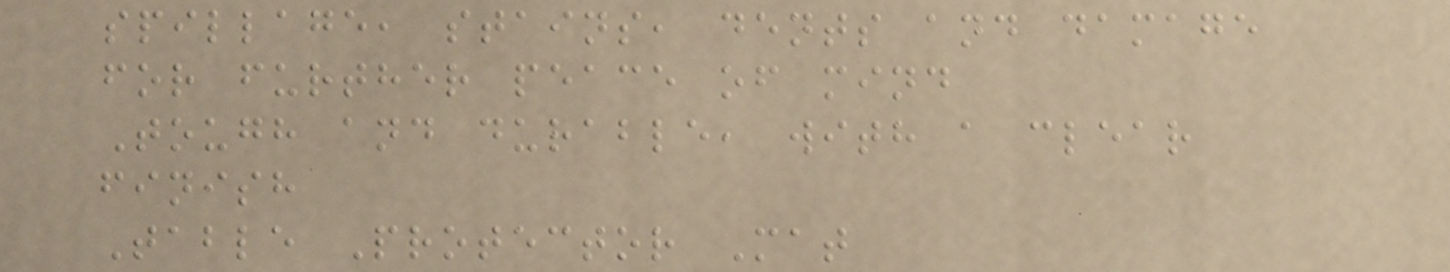spillage, stains, dents and damage
for further peace of mind
Tough and durable, with a clear
finish
Table Protector Mat
